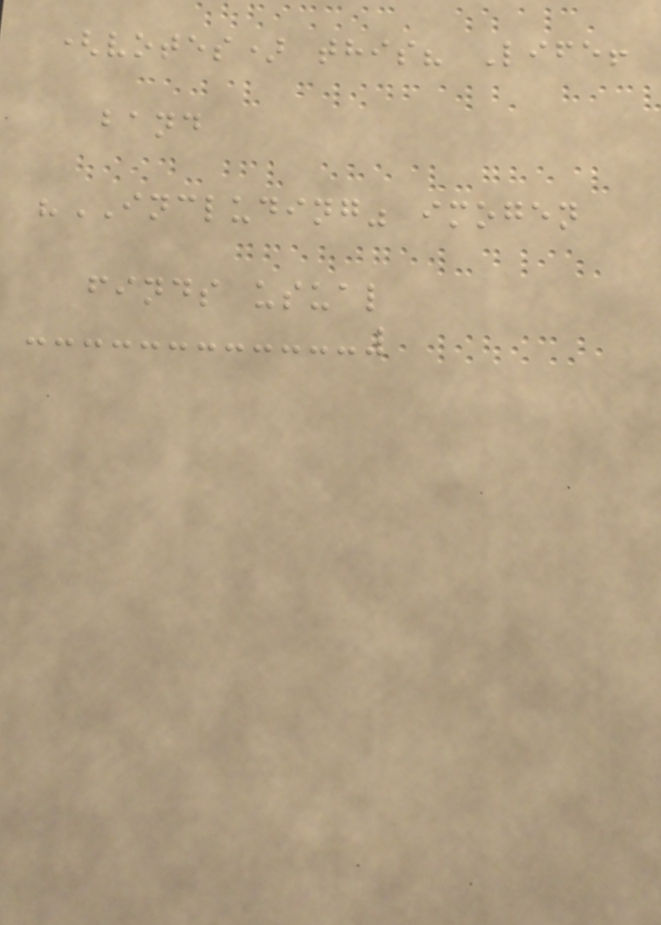(votes) this? Life!
band
"INCLUDING" imogen
finds usual
